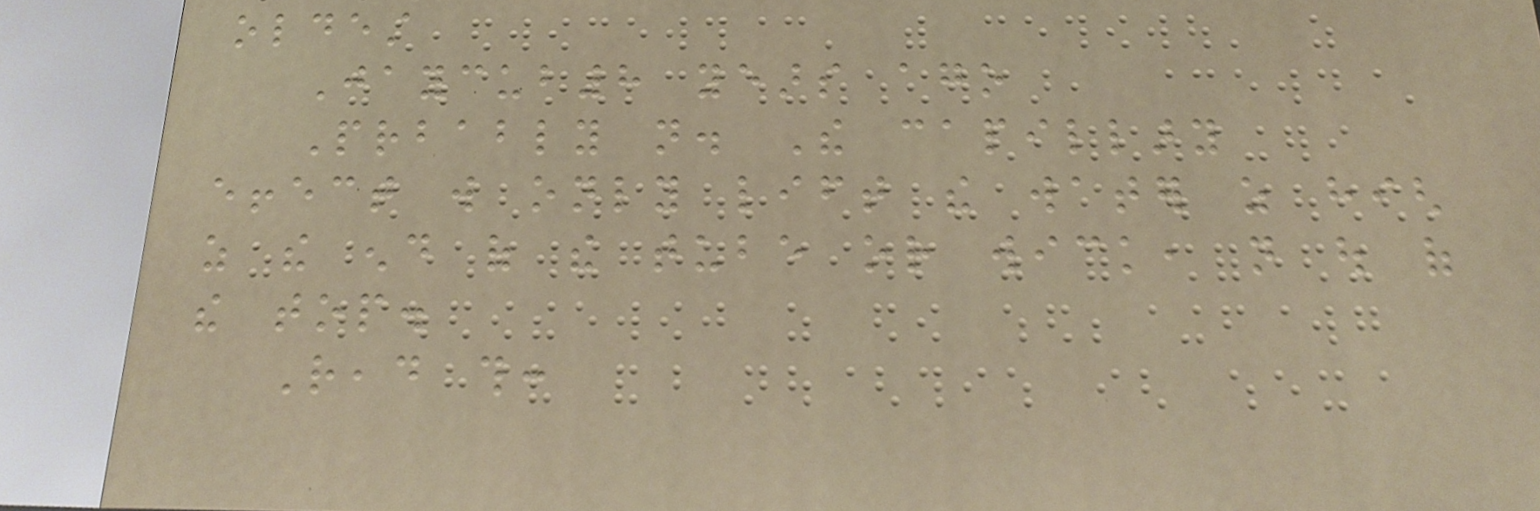oldest
Jaycub8 years ago
Prbably not. The capillary
effect will only lift the water as high
as the end of the tube or wick, not out of
the top.
Read this:
